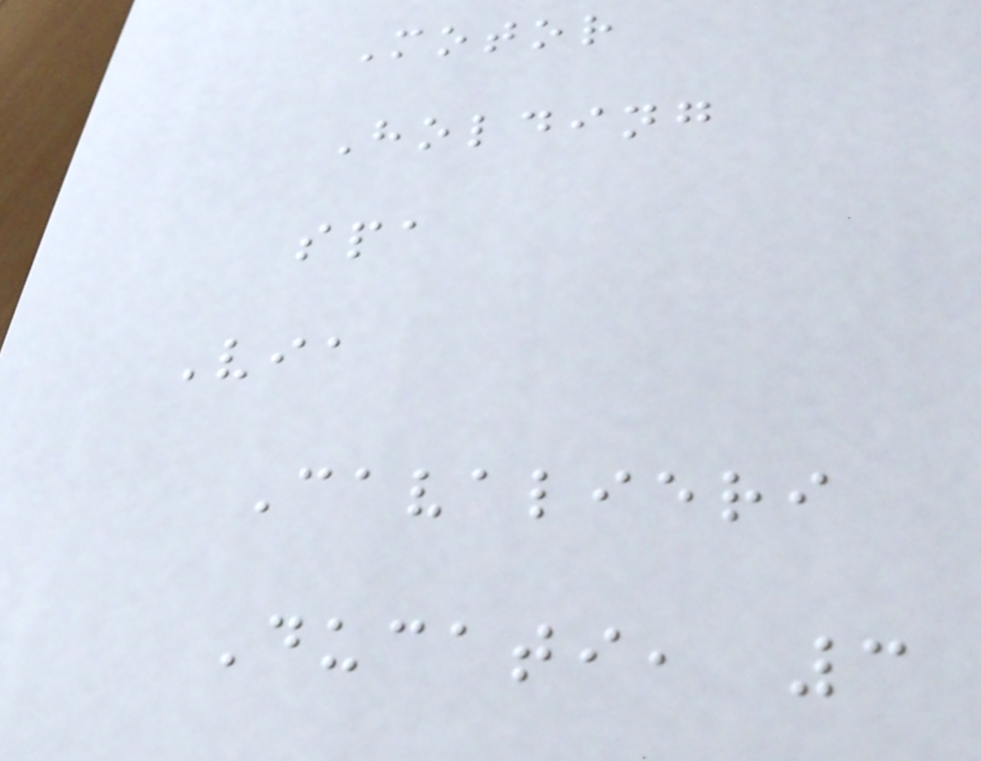Motor
Holding
spa
Via
Cavalieri
Ducati, 3
